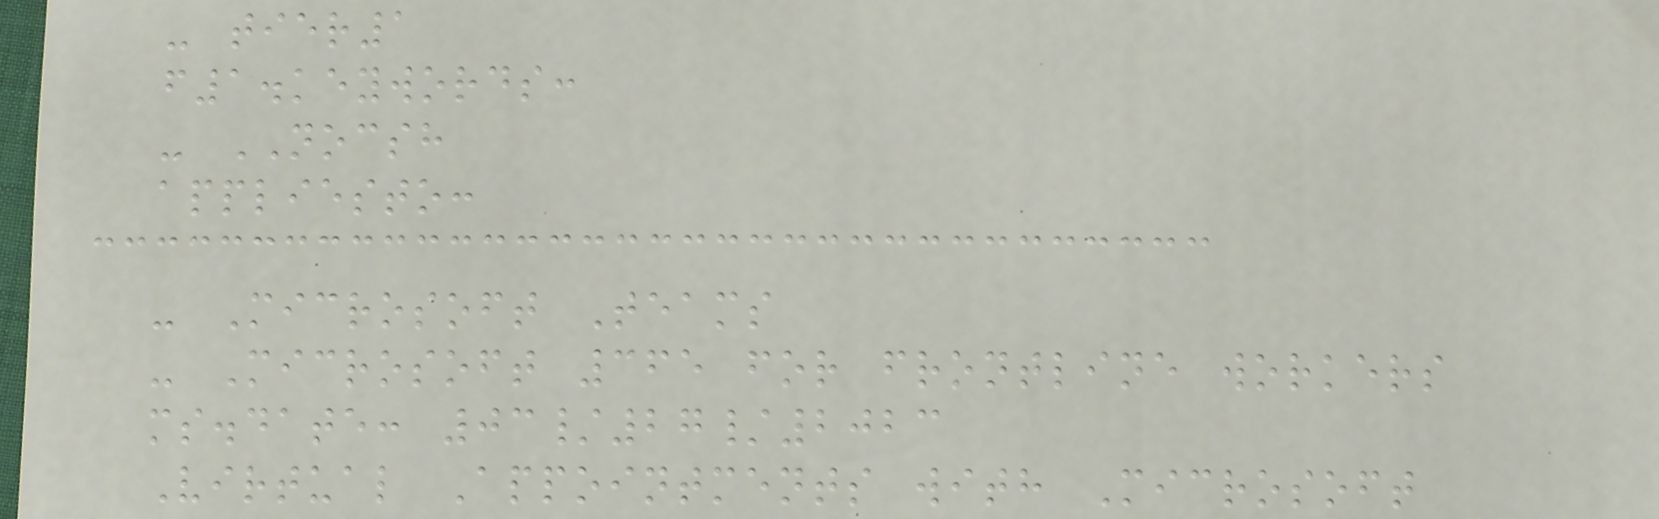- tier1
f1.keywords:
- NOCSH
appliesto:
- Microsoft Teams
- Microsoft 365 for frontline workers
ms.date: 03/27/2023
Virtual Appointments with Microsoft
